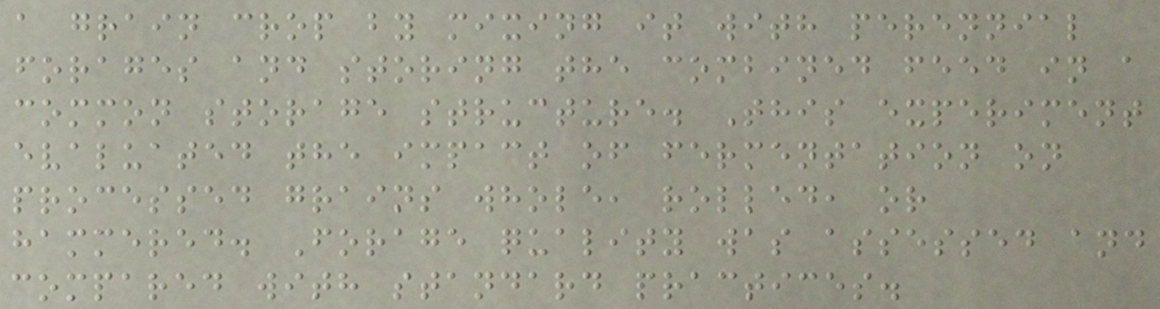a grain crop by mixing it with perennial
forages and storing the combined feed in a
common storage structure. This experiment
evaluated the impact of fermentation on
processed grains whole, rolled, or
hammered. Forage quality was assessed and
compared with standard practices.
